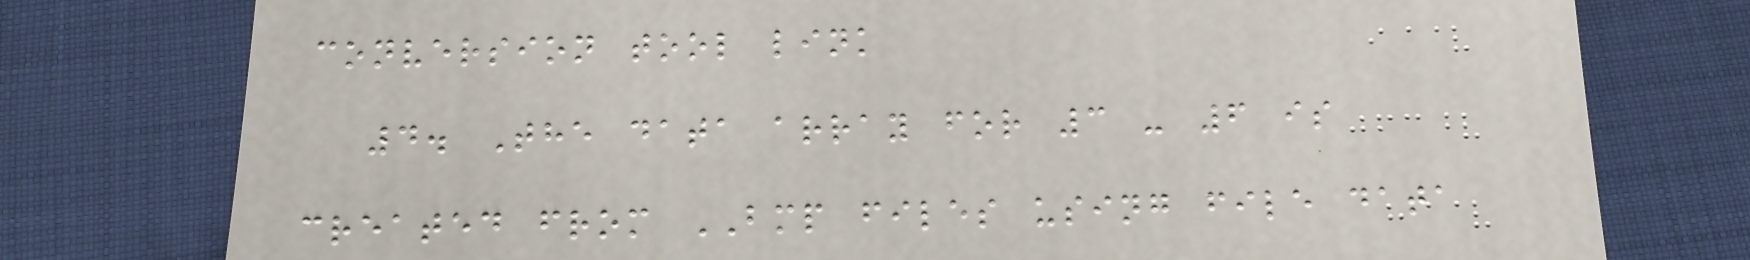conversion tool link
4. The data array for 3 - 6 is
created from BMP files using file data
